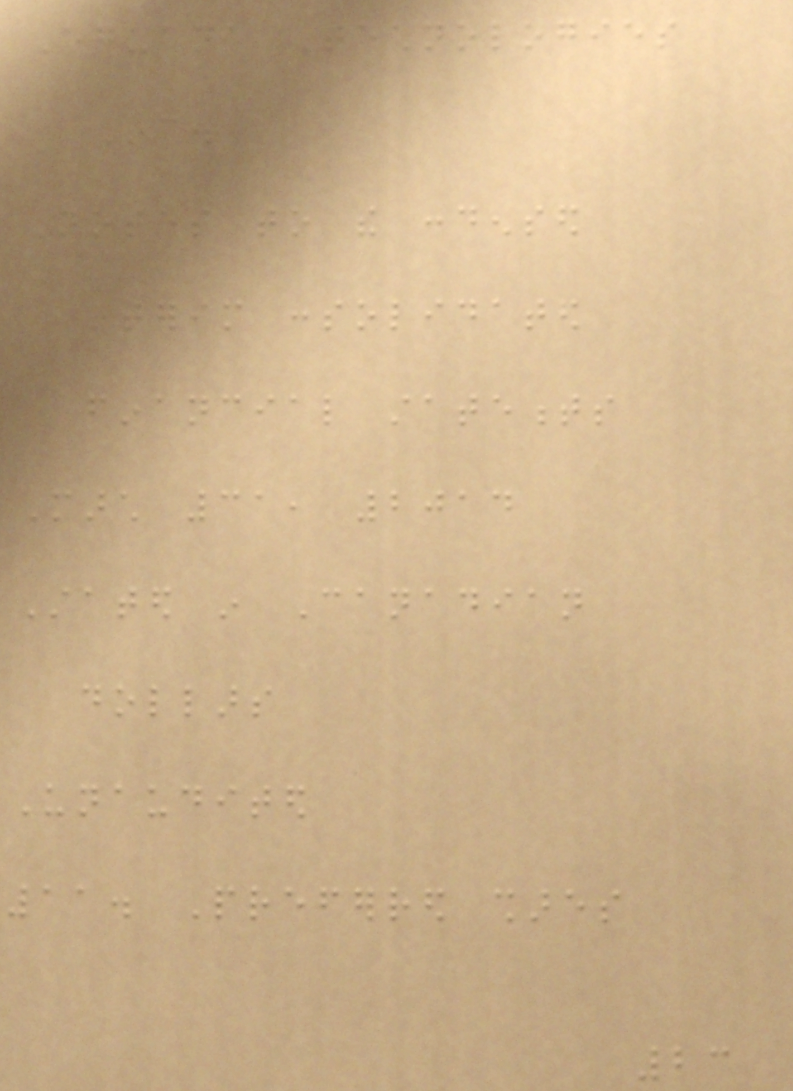Eguana Technologies
Inc.
Notes to the condensed
interim consolidated
financial statements
March 31, 2014
Stated in Canadian
dollars
Unaudited
11. Preferred shares
23
